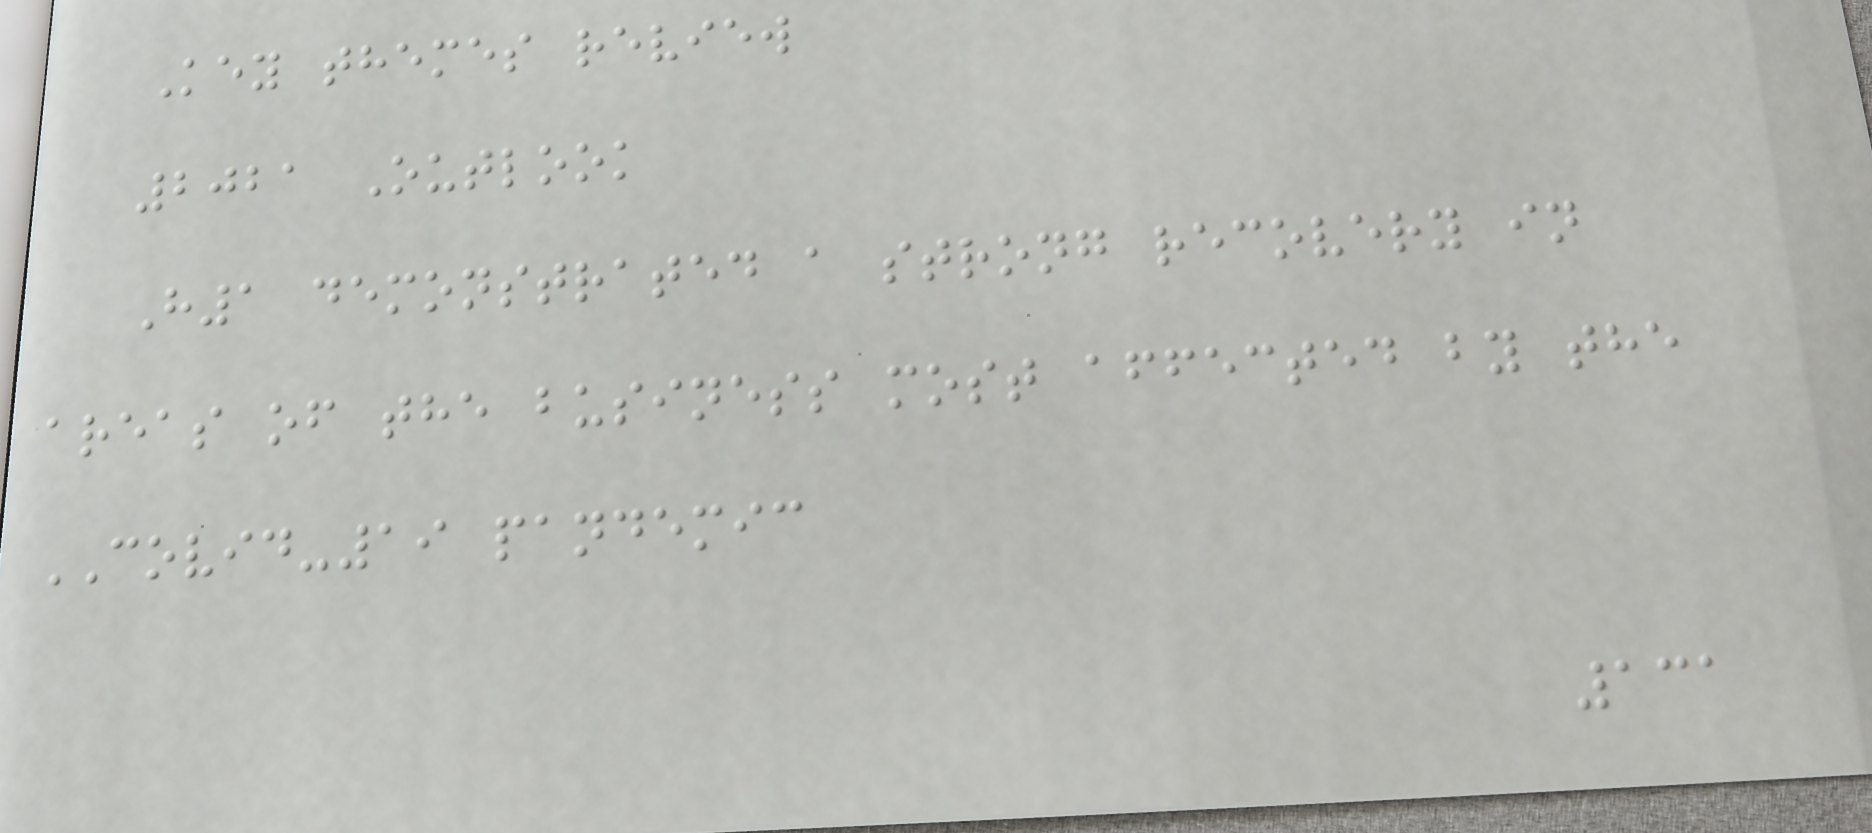Key themes review
2021 Outlook
H1 demonstrated a strong recovery in
areas of the business most affected by the
COVID-19 pandemic
131
